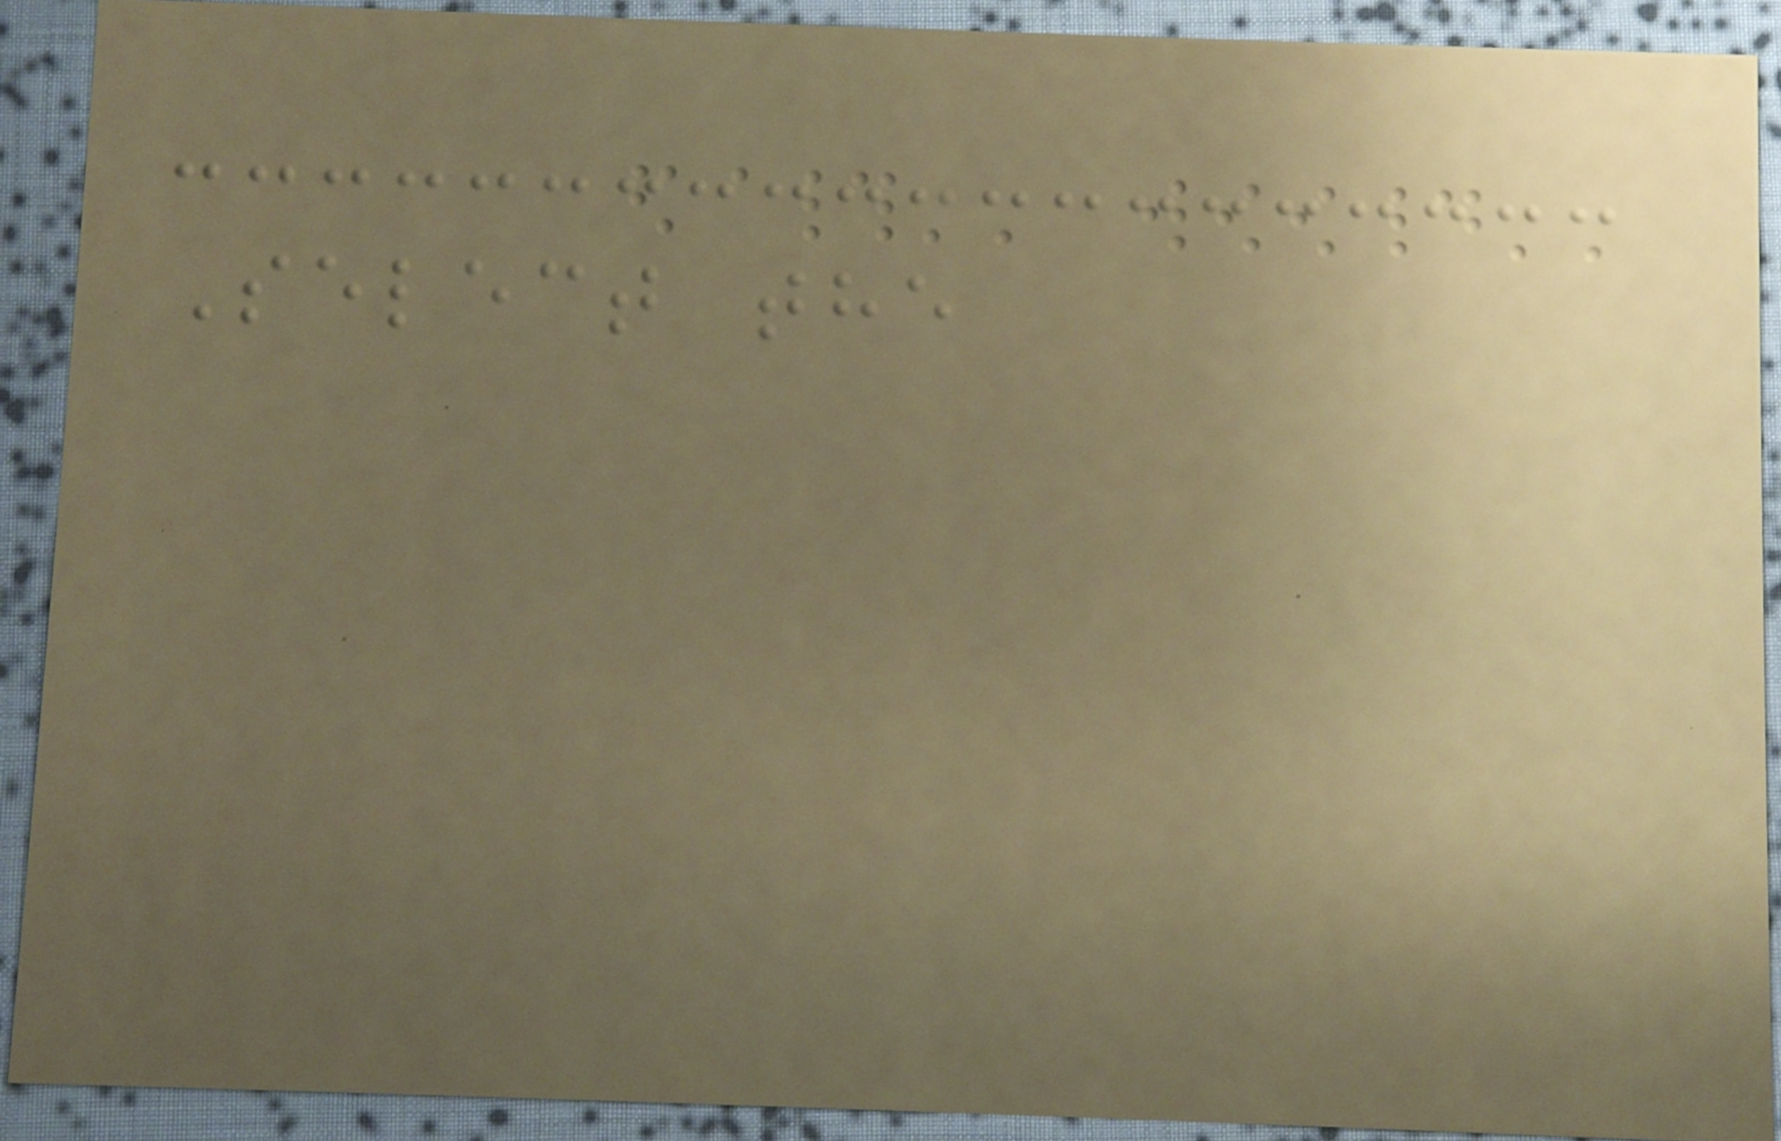Select the
